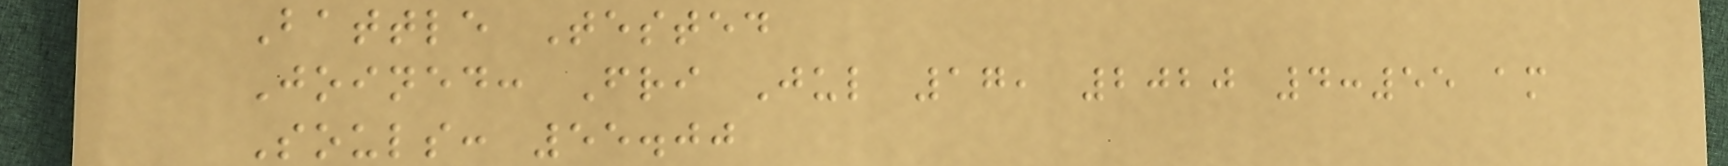Battle Tested
Joined: Fri Jul 17, 2020 4:55 am
Souls: 55.00
